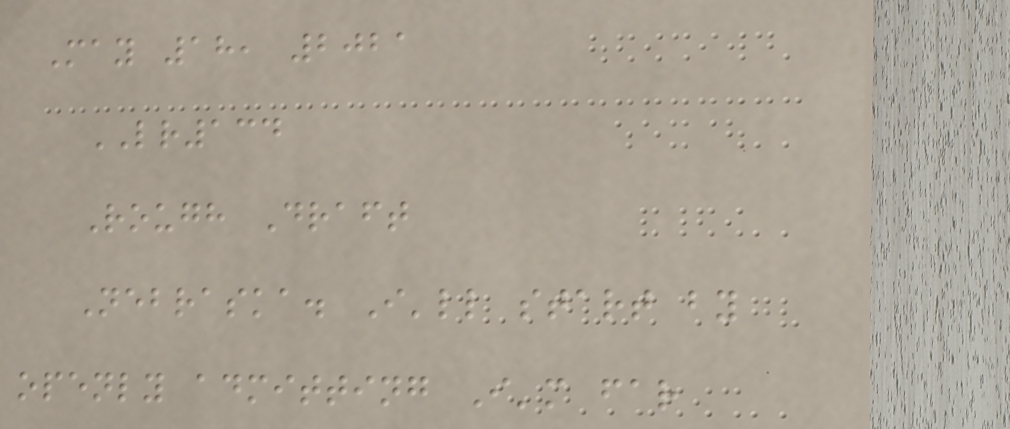May 18, 2021
LR134
Rough Draft
Nebraska. I'll start by
openly admitting I'm far
